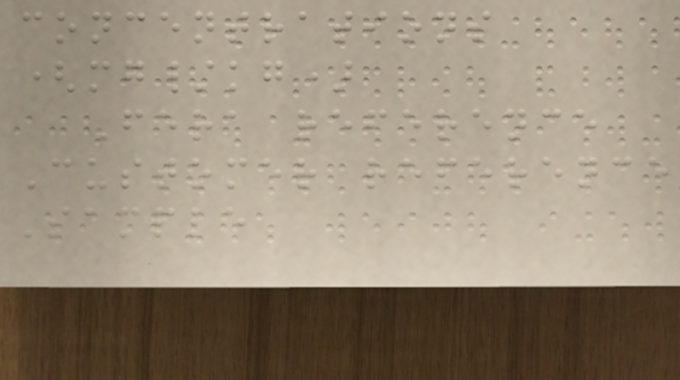concentrations
(mg/kg)
Fera reference
Customer reference
Sample
